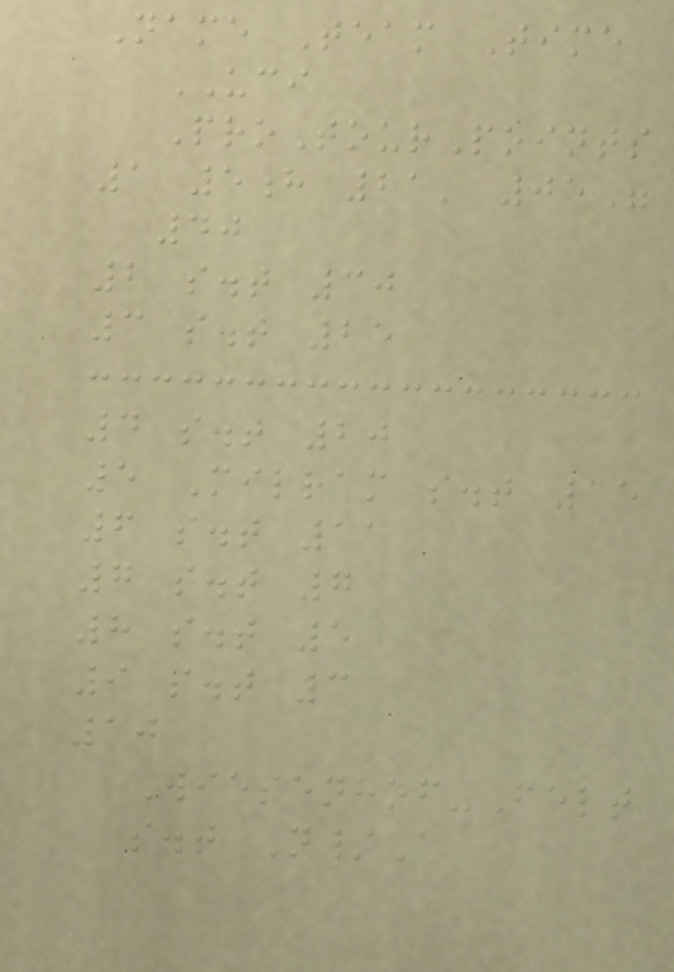Name Team Time
UCI
ProTourPoints
1 5h 21' 05"
40
2 s.t 30
3 s.t 25
4 s.t 20
5 Milram s.t 15
6 s.t 11
7 s.t 7
8 s.t 5
9 s.t 3
10
Wiesenhof-Felt
s.t N/A
